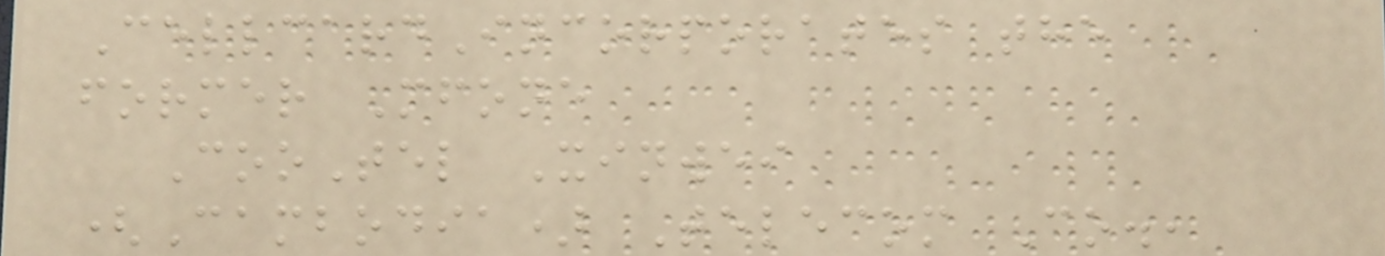CellcardIncorporates the
former Mfone
CooTel Xinwei
(Cambodia) Telecom Co.,
